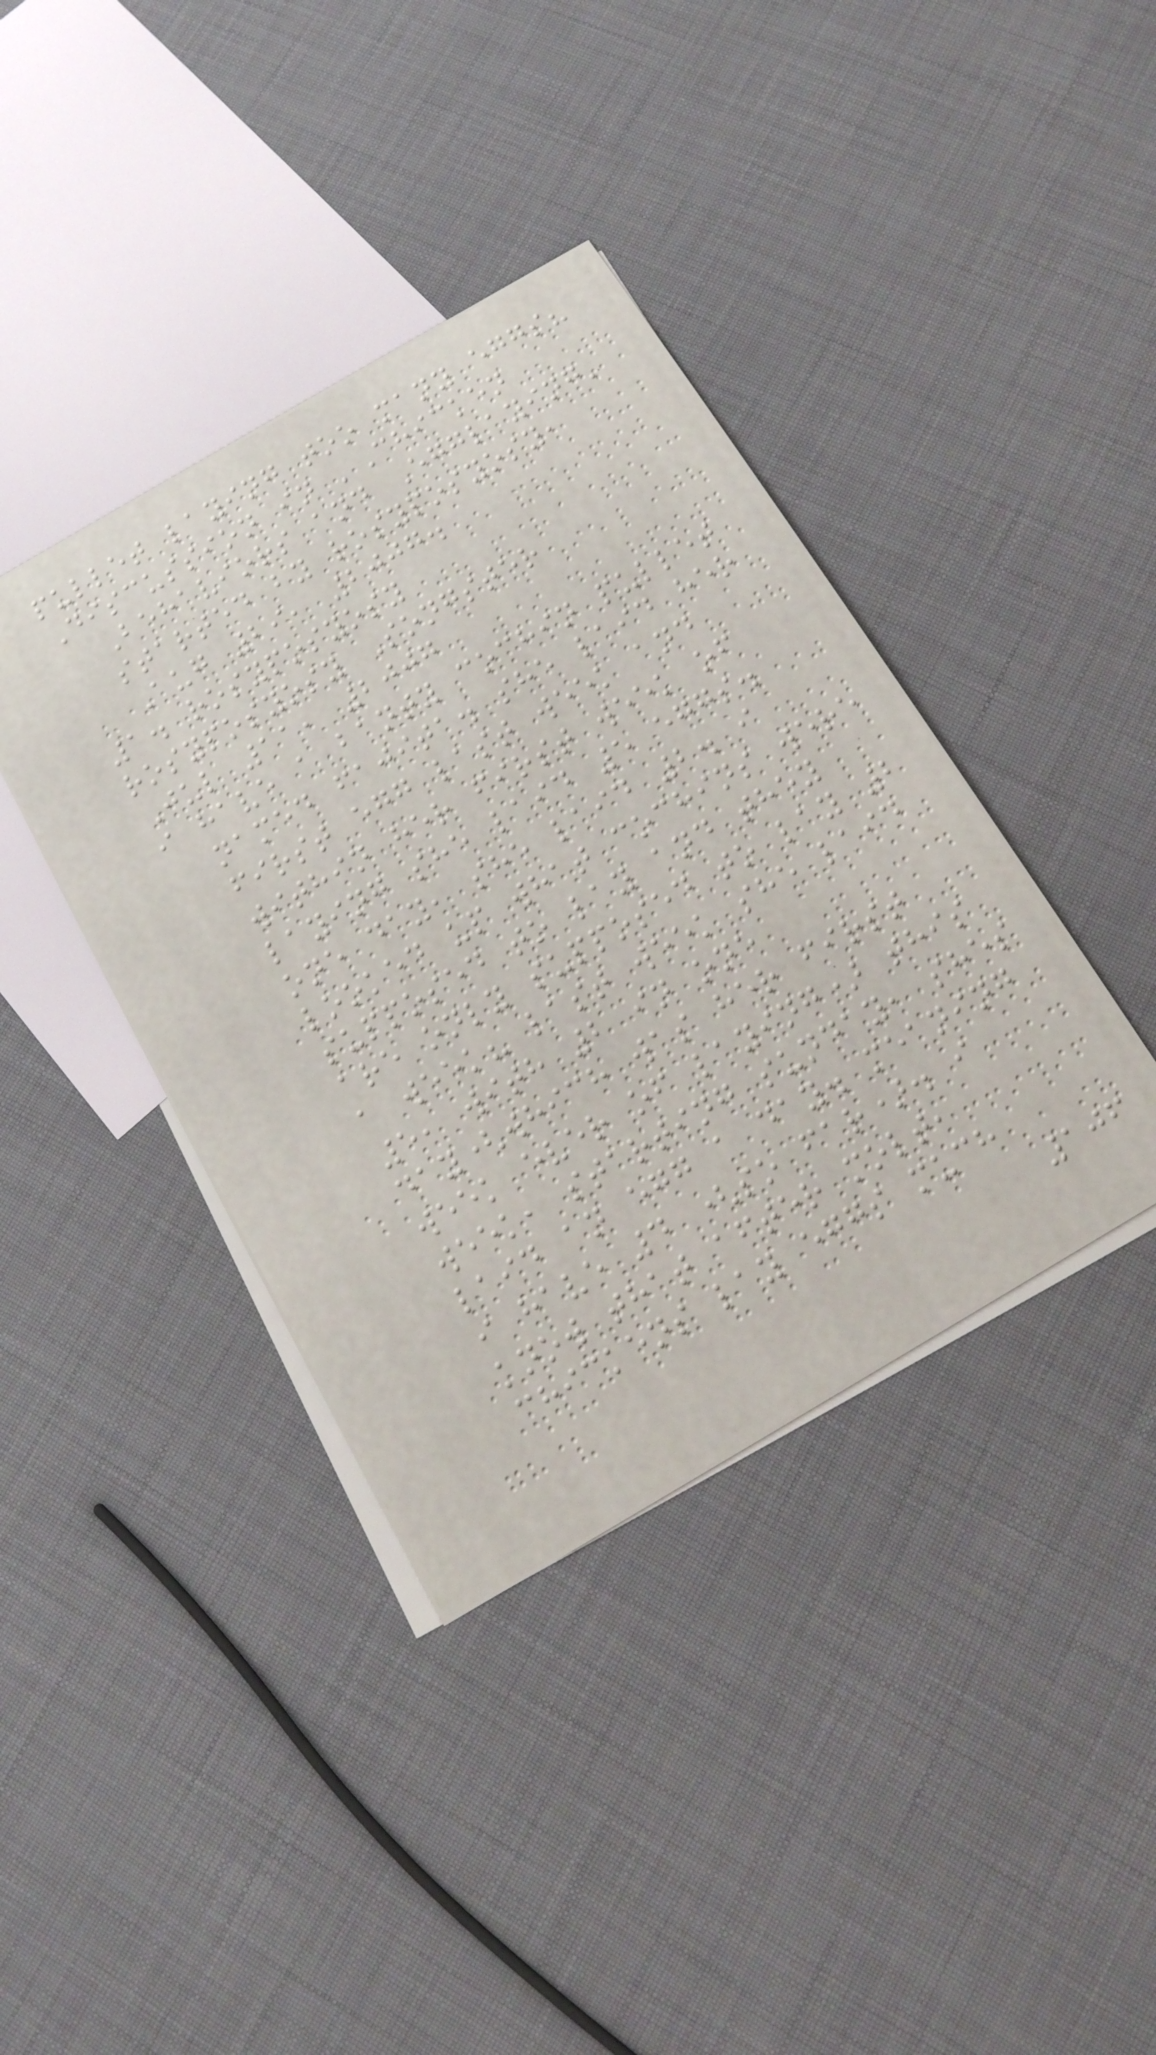pullet laying too many eggs?
Discussion in 'Chicken
Behaviors and Egglaying'
started by rosyposyosy,
Aug 29, 2007.
1. rosyposyosy
rosyposyosy Songster
Jul 11, 2007
i have a banty cochin pullet
named fajita. she laid her
first egg last week and
within her first week of
laying she laid 5 eggs.
one day, she laid 2. i
looked up what cochins were
supposed to lay and they
are only supposed to lay 2
a week? last week she laid
5, with 2 in one
day(which was her first
week ever of laying) this
week, starting sunday, shes
laid an egg a day. meaning
i have 4 (so far). i
know that after molt,
chickens lay eggs much
106
